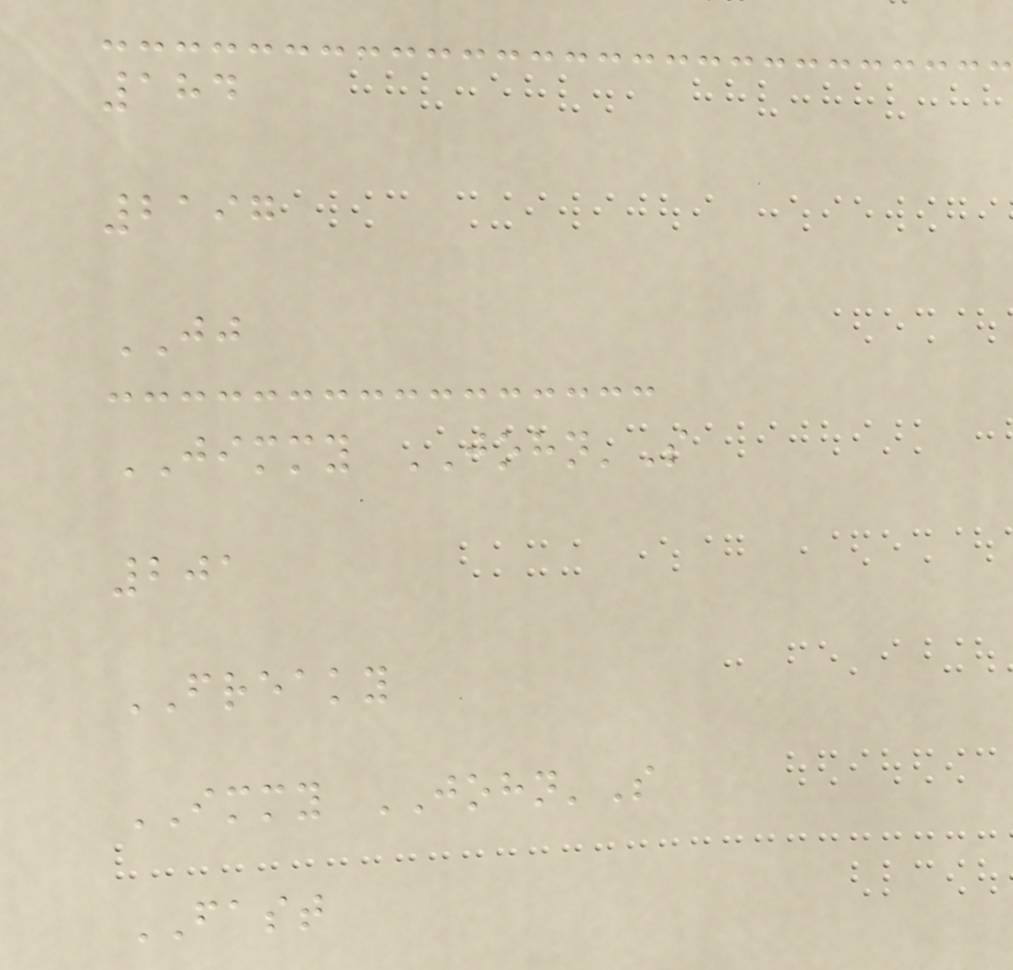184
2197
JJ
JIMMY JOHN'S
201
FREAKY
IMMY JOHN'S
FAST
